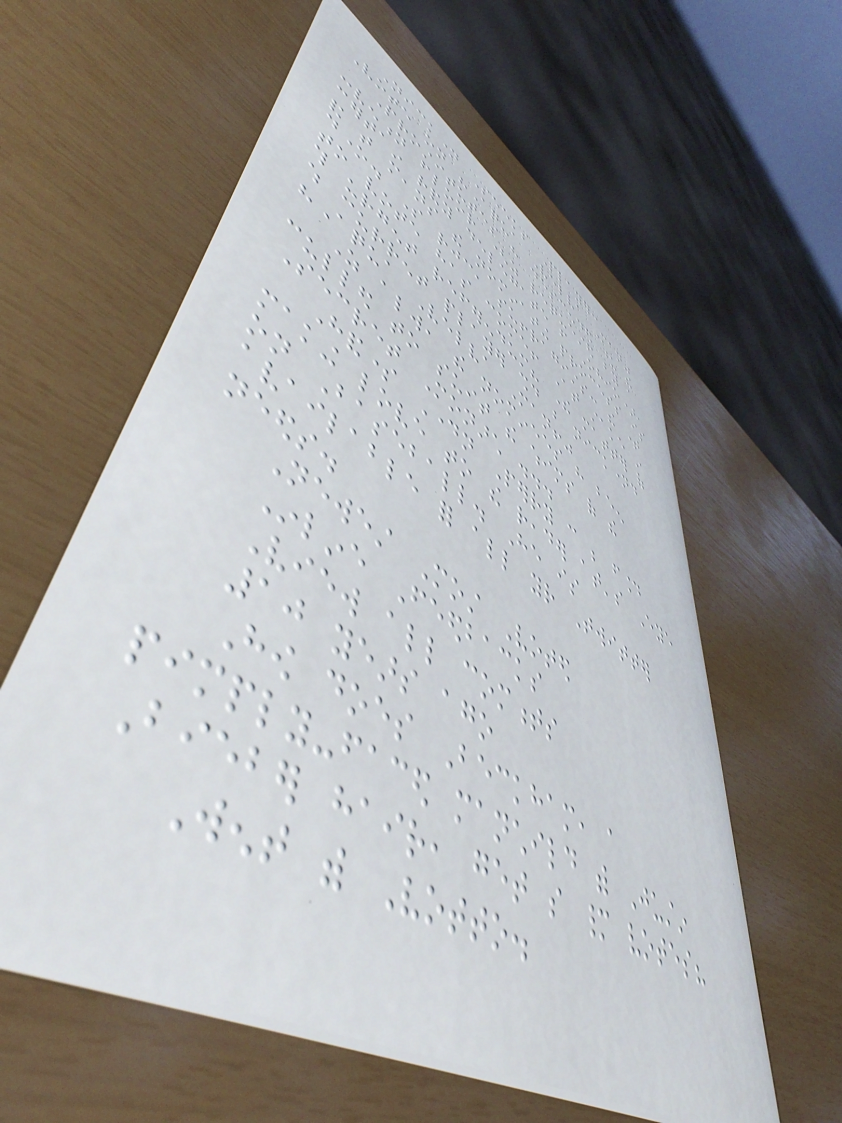Nickname Seeks Player:
Vote on "Aqua Velva Man"
Prostitutes have descended upon the
convention floor (as requested by a
certain randy delegate from Ohio),
and that means the nominating process is
done. So rejoice, suffragists: the time
to vote has come! At stake in
this urgent referendum? The matter of
which current player should be nicknamed
"Aqua Velva Man!"
As always, the nominees have been
culled to suit the whims of the
Secret Monarch ...
Handsome Dayn Perry can be found
making love to the reader at's Eye
on Baseball. He is
available for all your Twitter
needs.
Newest Most Voted
Inline Feedbacks
View all comments
10 years ago
How does Beckham, a
pimply-faced manchild with Justin
Bieber hair, get so many votes?
Went with Votto.
